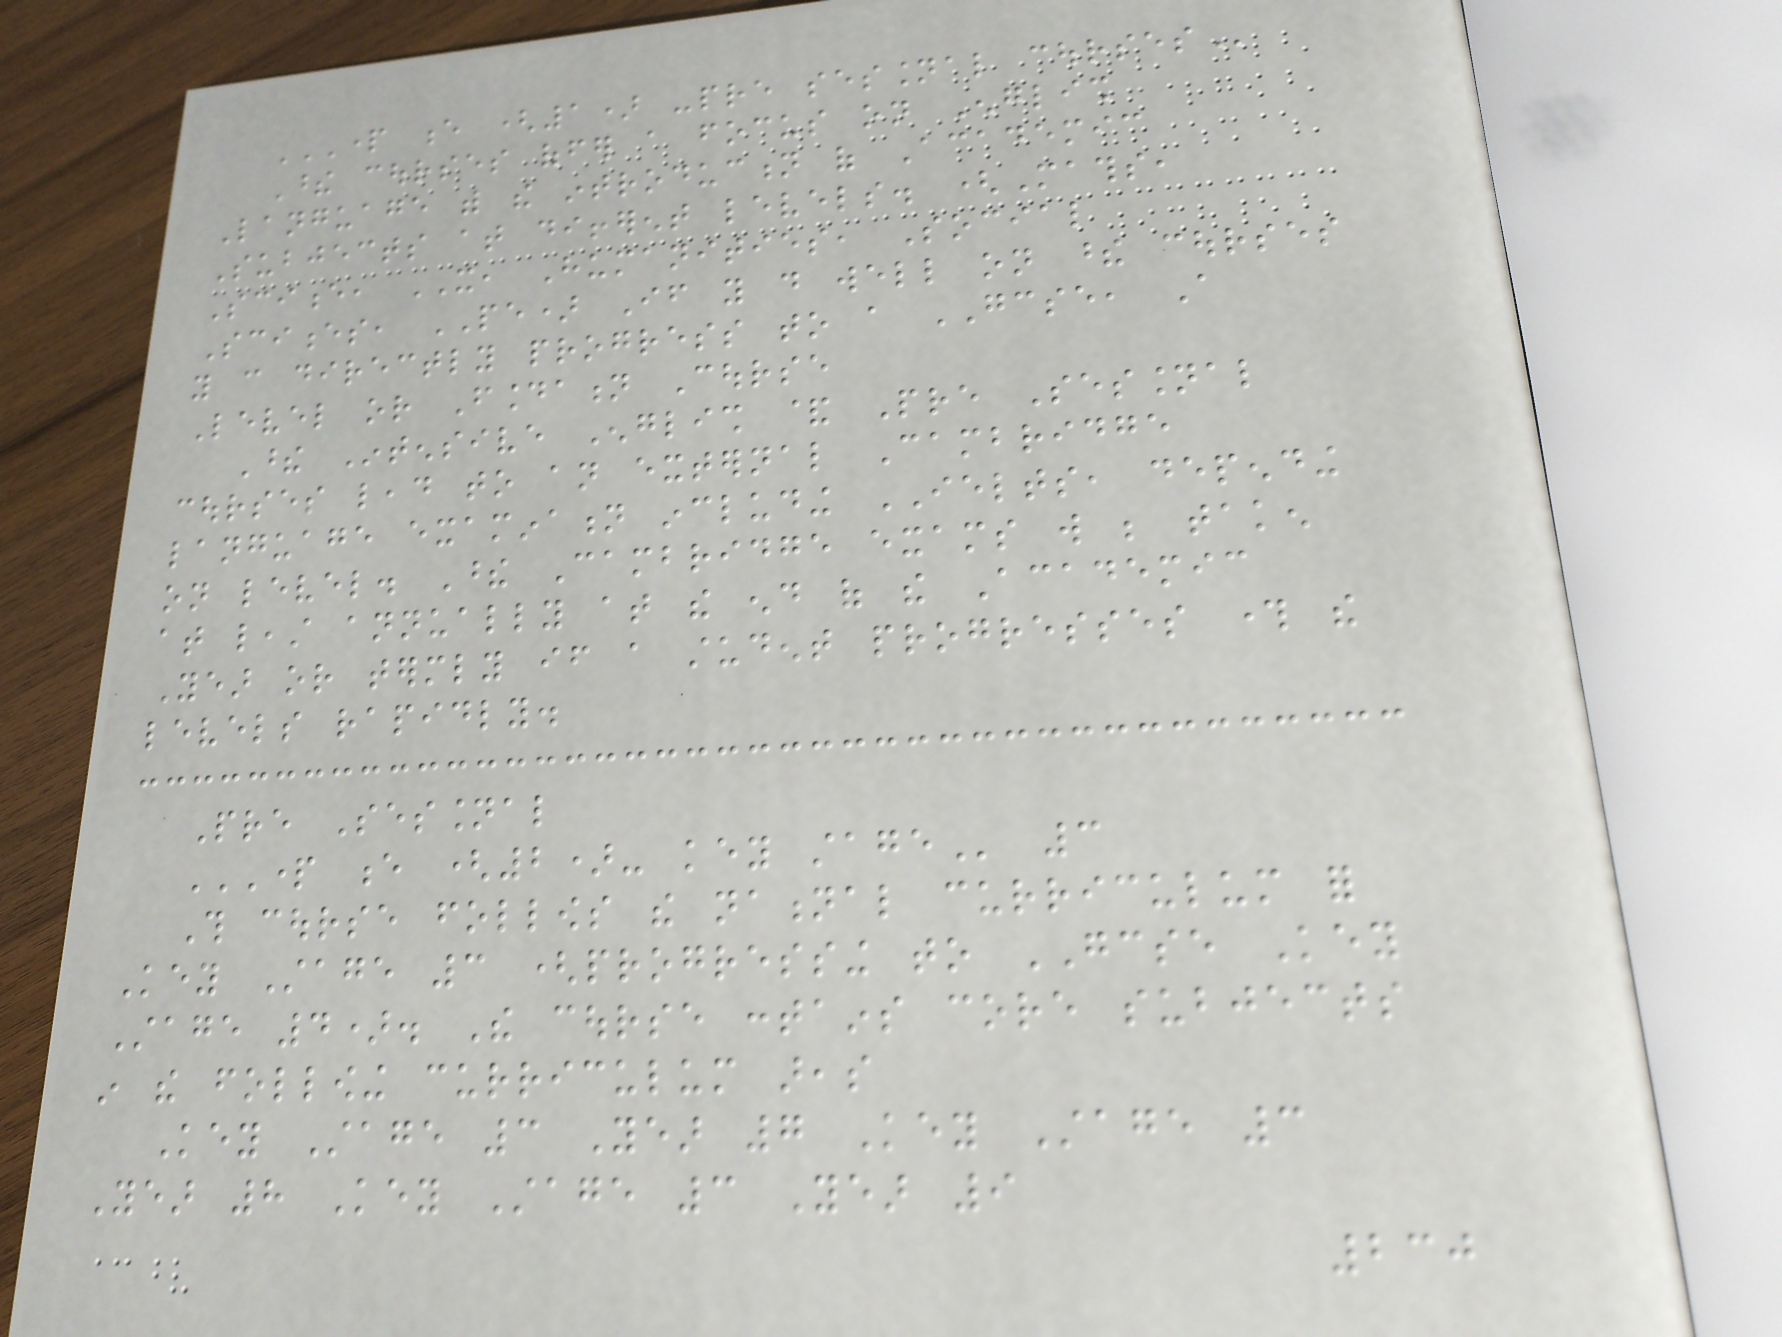PART E (1) -PRE SESSIONAL COURSES
These courses offer a focus on English
Language with the introduction of Academic
Subjects at different levels. (Maths,
Science, IT, Humanities, Social
Sciences, PE) If you do well on these courses
you can directly progress to a GCSE, A
Level or Foundation Course
These Intensive English & Pre Sessional
courses lead to an external Cambridge
language examination including IELTS, depending
on level. These Cambridge exams will be taken
at least annually at the end of the Academic
Year or termly if a student progresses through the
levels rapidly.
Pre Sessional
PART E (2)- KEY STAGE 3
This course follows the national curriculum for
Key Stage 3 (progressing to GCSE Key
Stage 4). The course contains core subjects
in the following curriculum areas
Key Stage 3 Year 7 Key Stage 3
Year 8 Key Stage 3 Year 9
230
